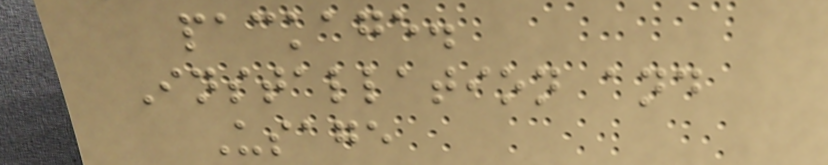package.
Installation and
Usage
